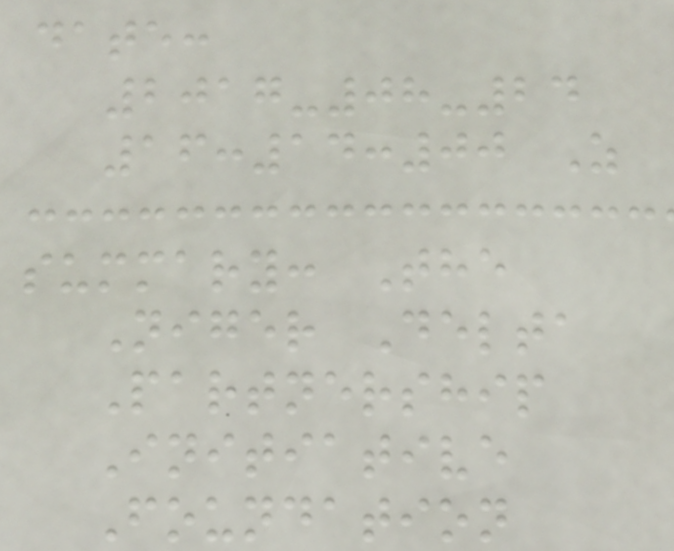date:
2017-08-24
16:14:00 Z
summary: The
Niger Delta
Partnership
Initiative
Foundation
